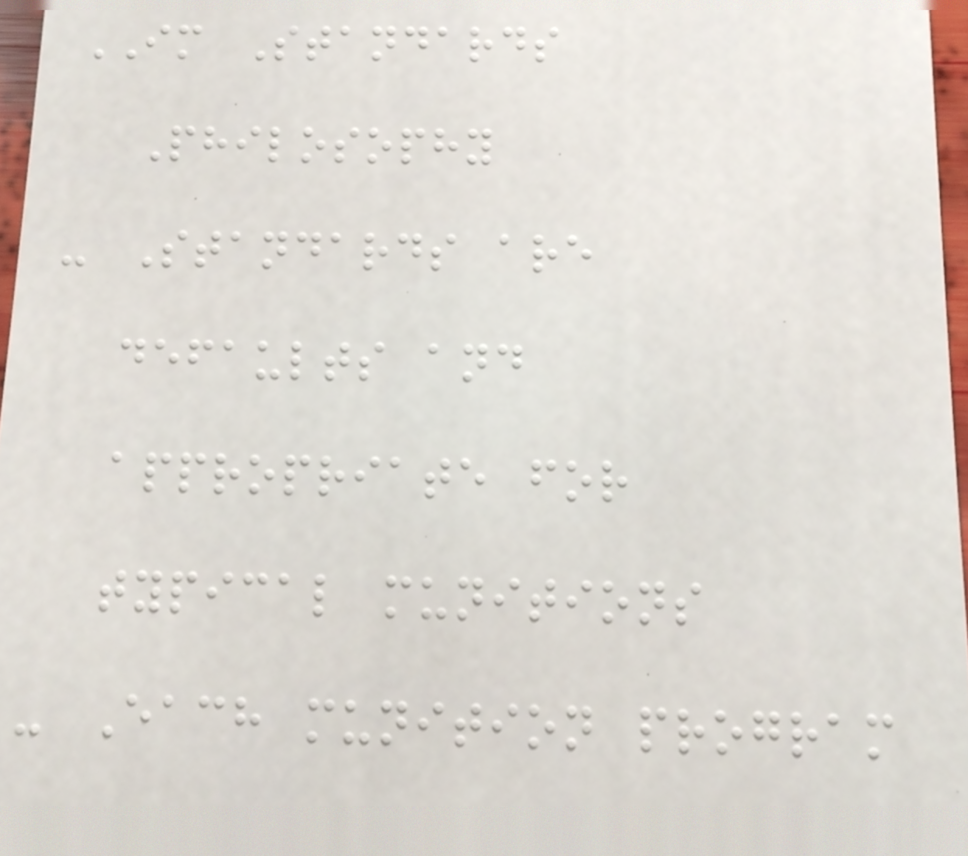IM Standards
Philosophy
- Standards are
defaults and
appropriate for
typical munitions
- Each munition program
